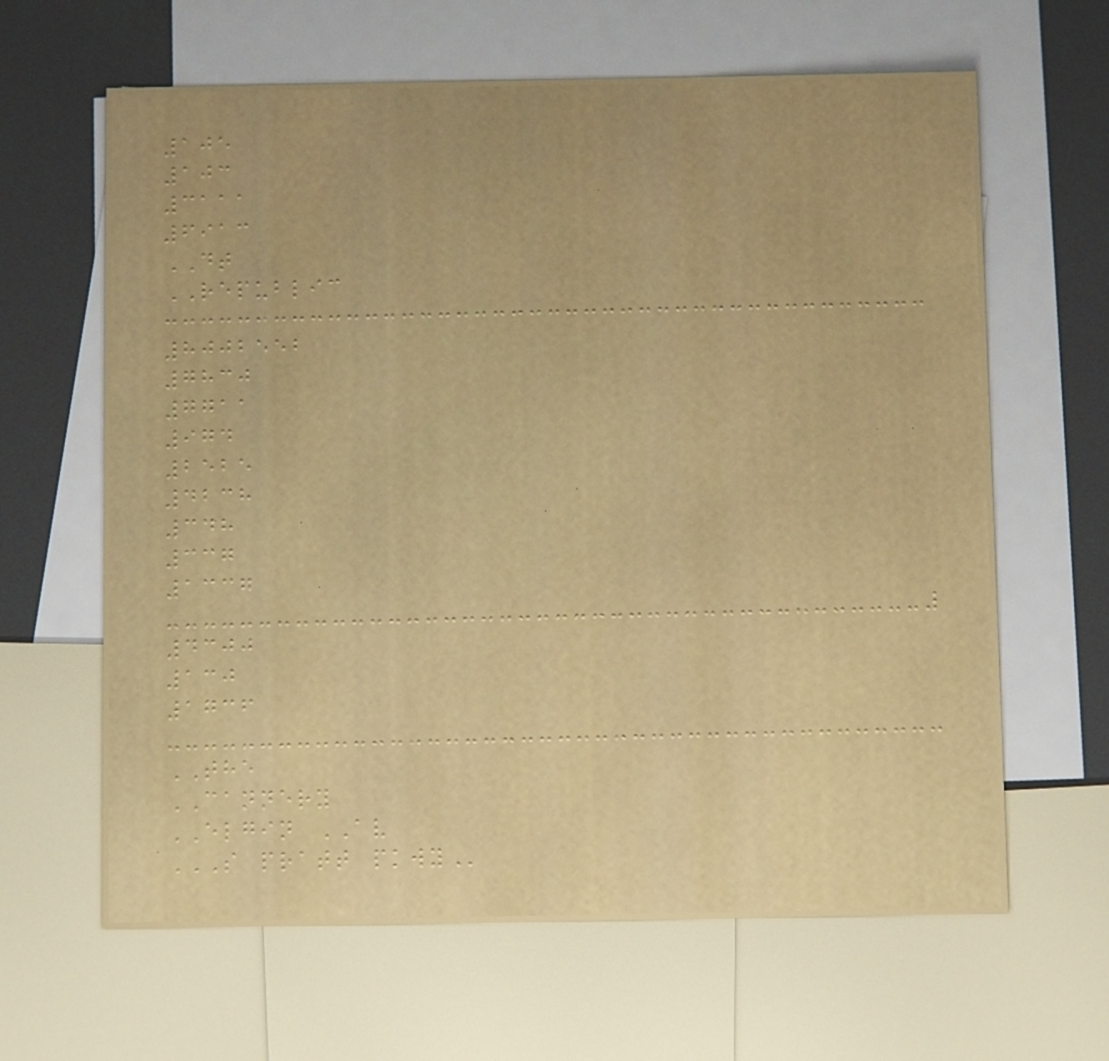105
103
3111
6913
DT
REPUBLIC
8002552
7830
7711
974
2525
4238
348
337
1337
4300
130
1736
THE
CANNERY
ELGIN AV
S PRATT PKWY
